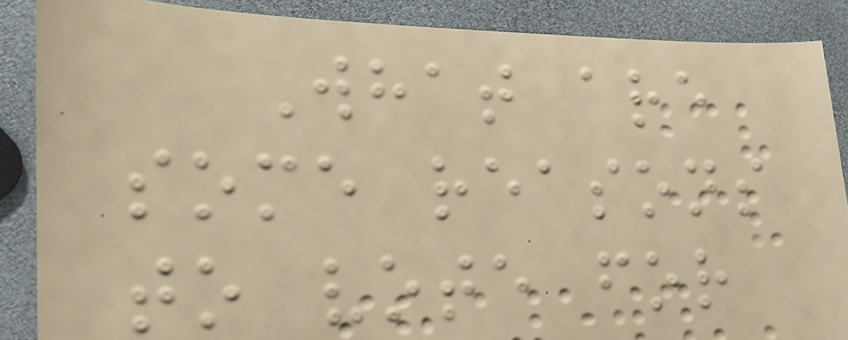What are
some reasons
to vote for
